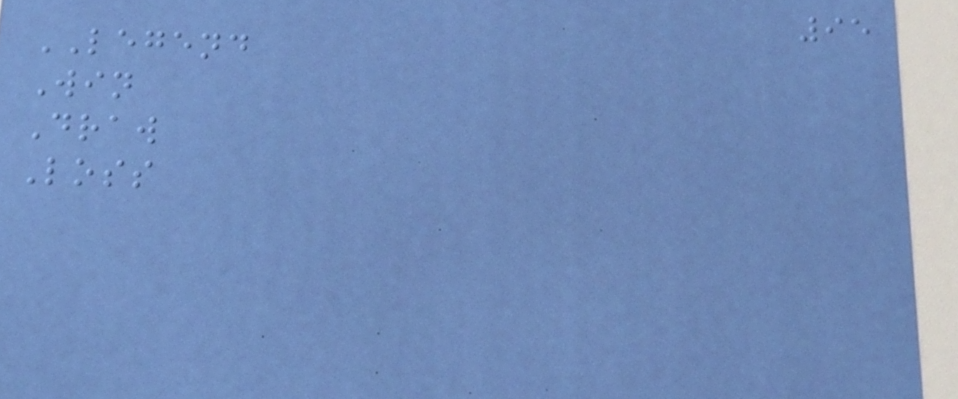95
LEGEND
Win
Draw
Loss
